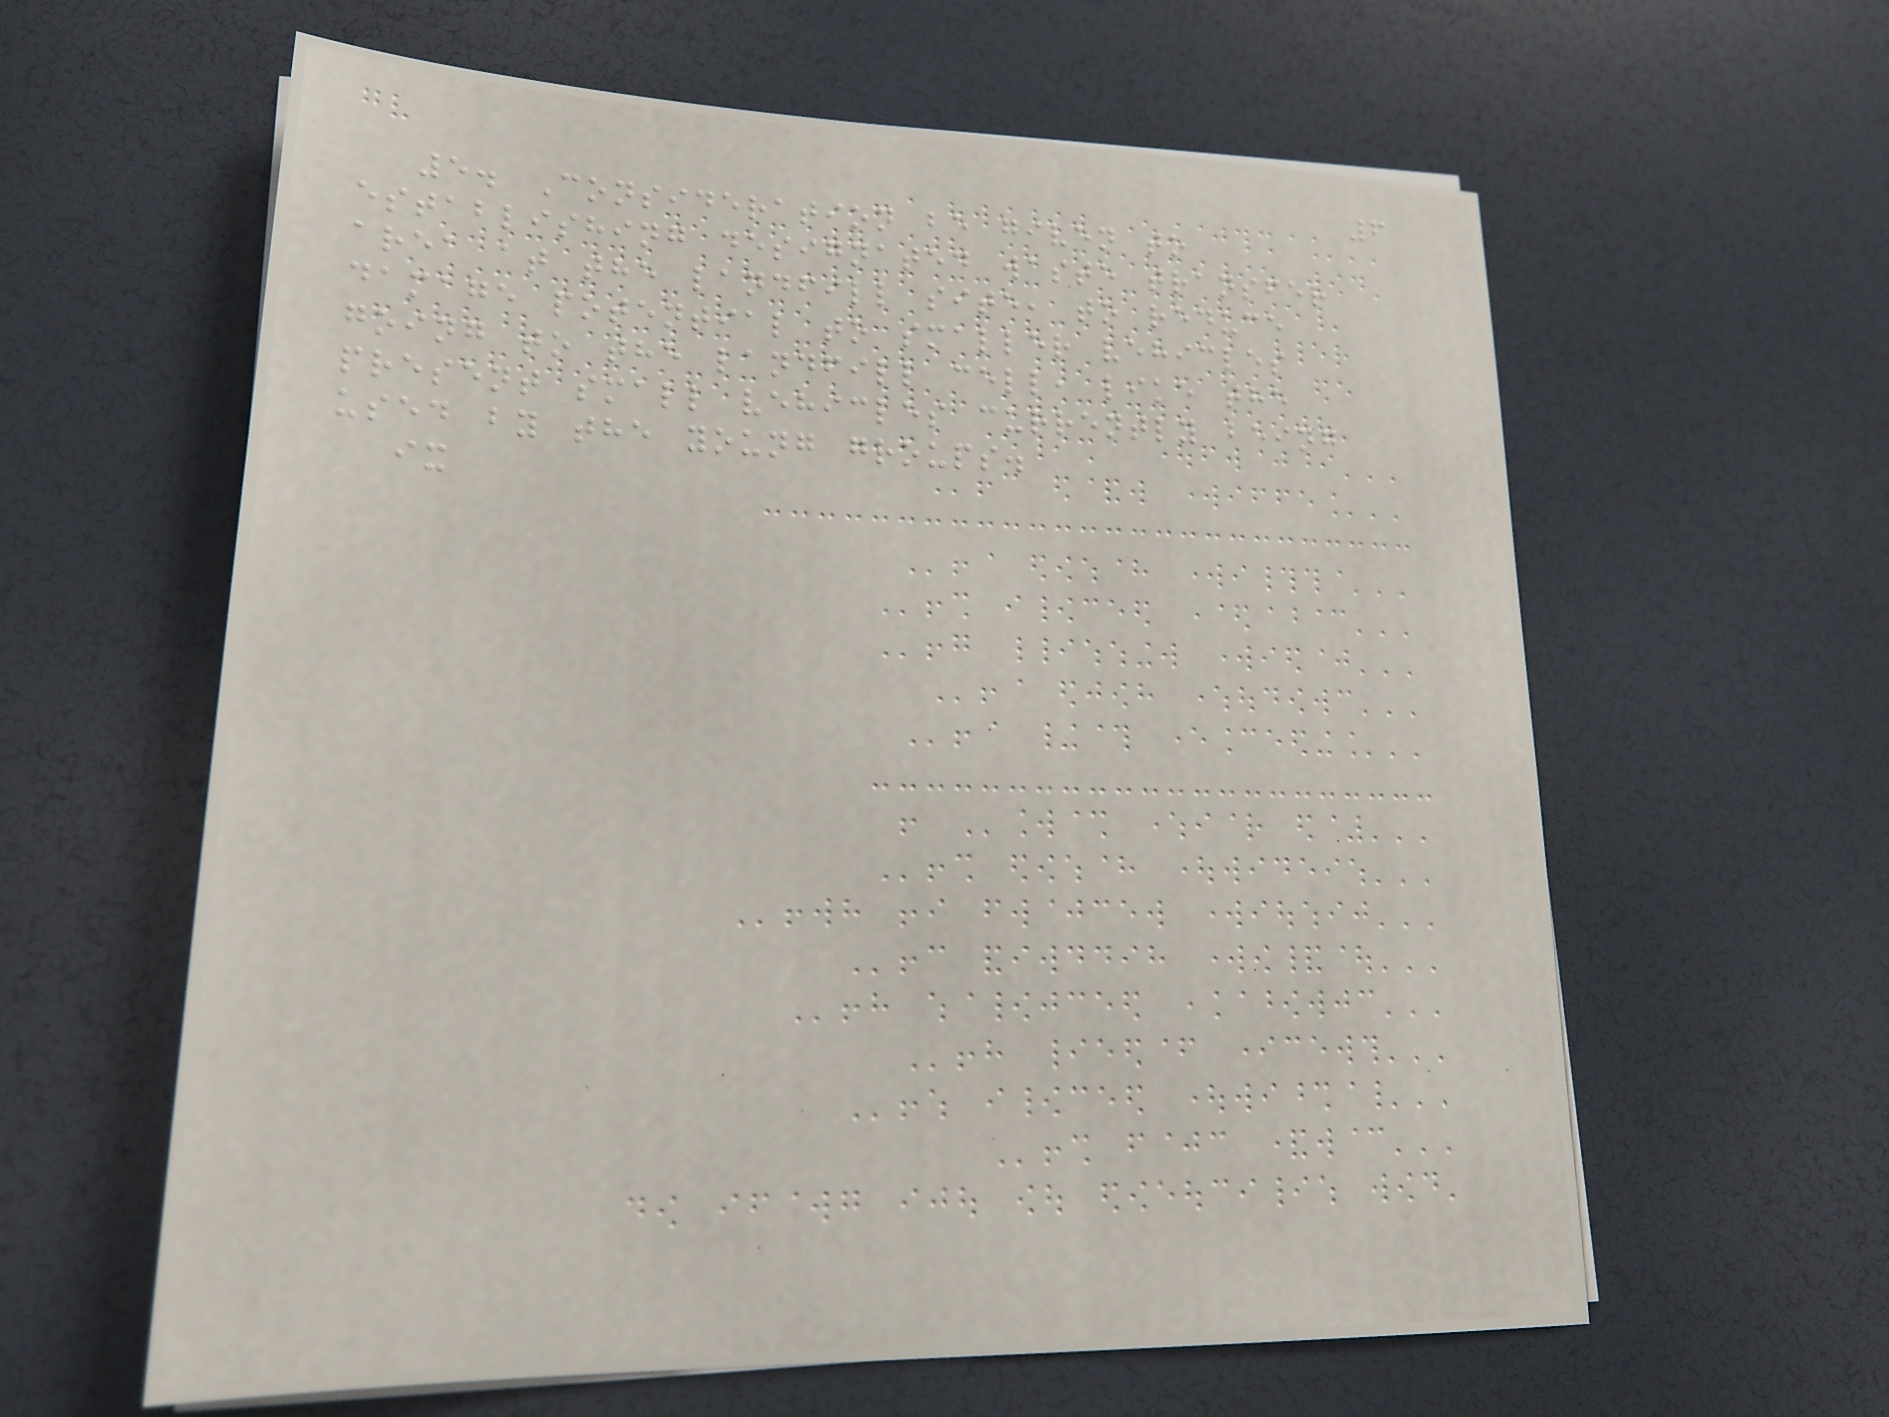6
5. Consideration be given to
establishing designated waste transfer
area at the landfill site, to reduce
damage potential to smaller vehicles
going to the landfill cell, like the
present small vehicles currently being
used by the young groups.
ix
